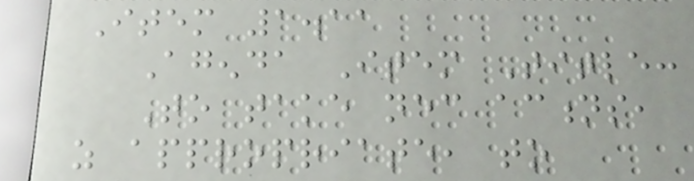Item 1.11
Agenda Item Title:
To take necessary actions,
as appropriate, to
